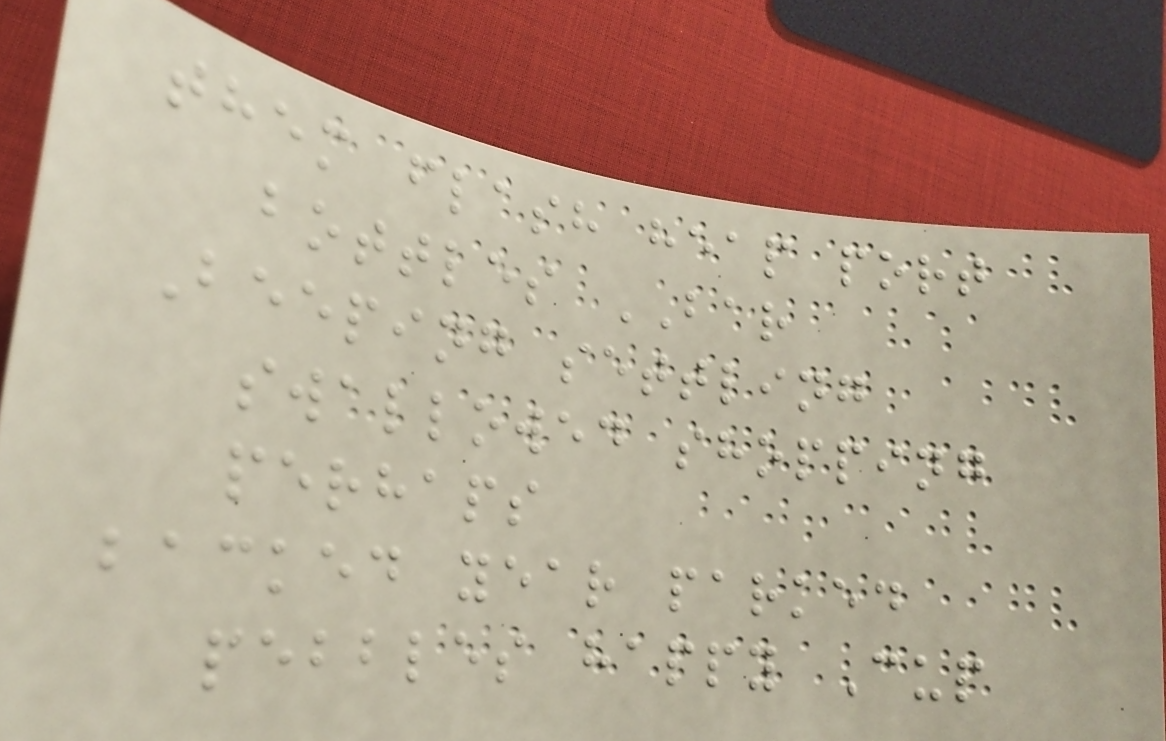them flash heap port
bottles BAR
Beeping settling
swallowed shopping
perhaps
backed year parked
pebbles happy Cup
